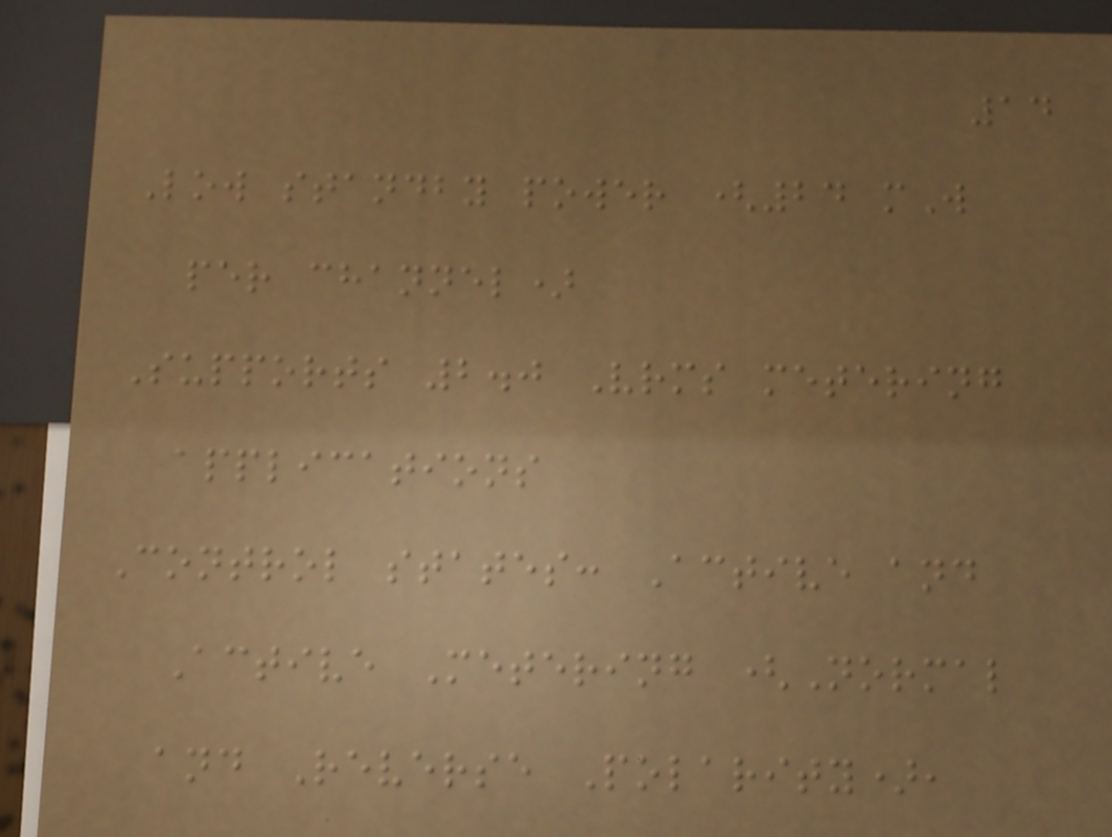14
Low standby power (24 mW
per channel)
Supports 2.0 Vrms metering
applications
Control states: Active and
Active Metering (Normal
and Reverse Polarity),
